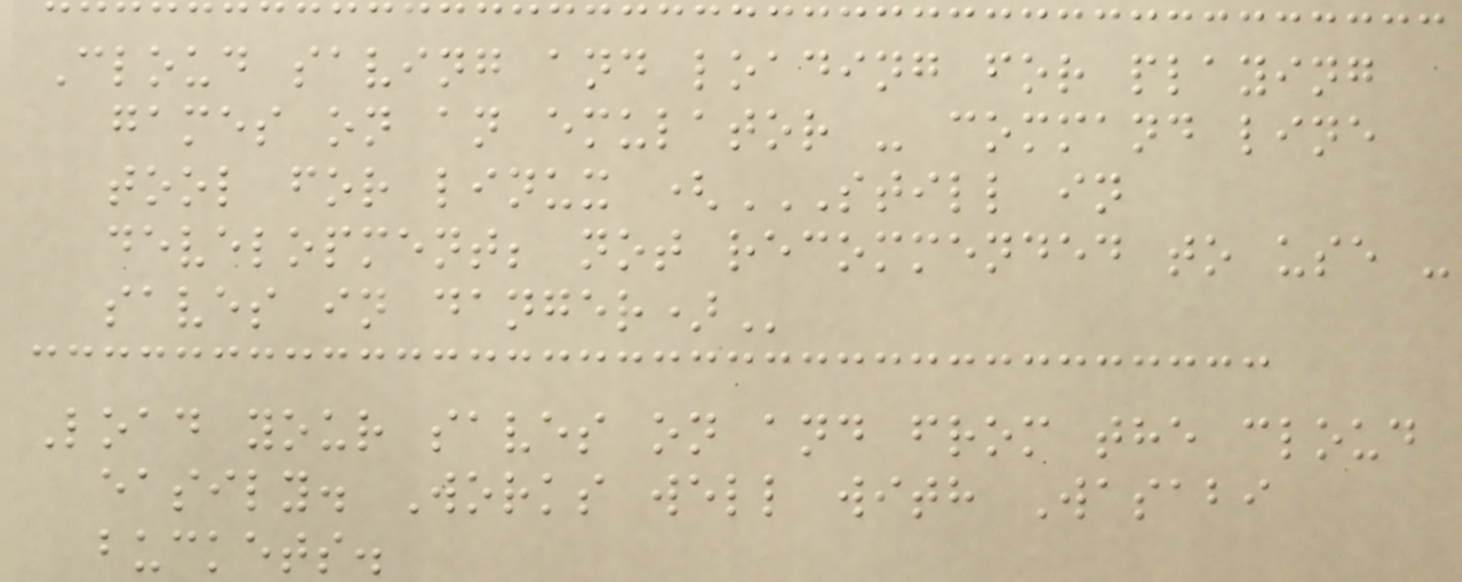Cloud saving and loading for playing
games on an emulator - command line
tool for linux (STILL IN
DEVELOPMENT; NOT RECOMMENDED TO USE -
SAVES IN DANGER)
Load your saves on and from the cloud
easily. Works well with Wasabi
buckets.
